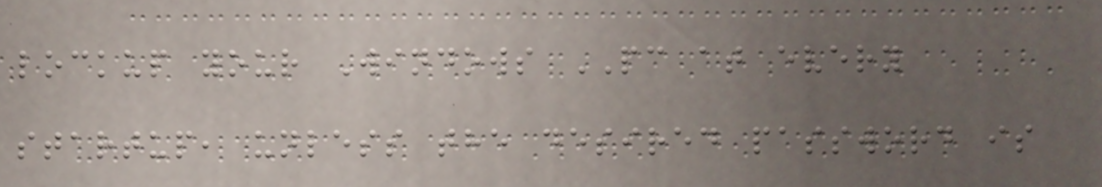lockup your Windows PC at every
startup, unless the desired password is
